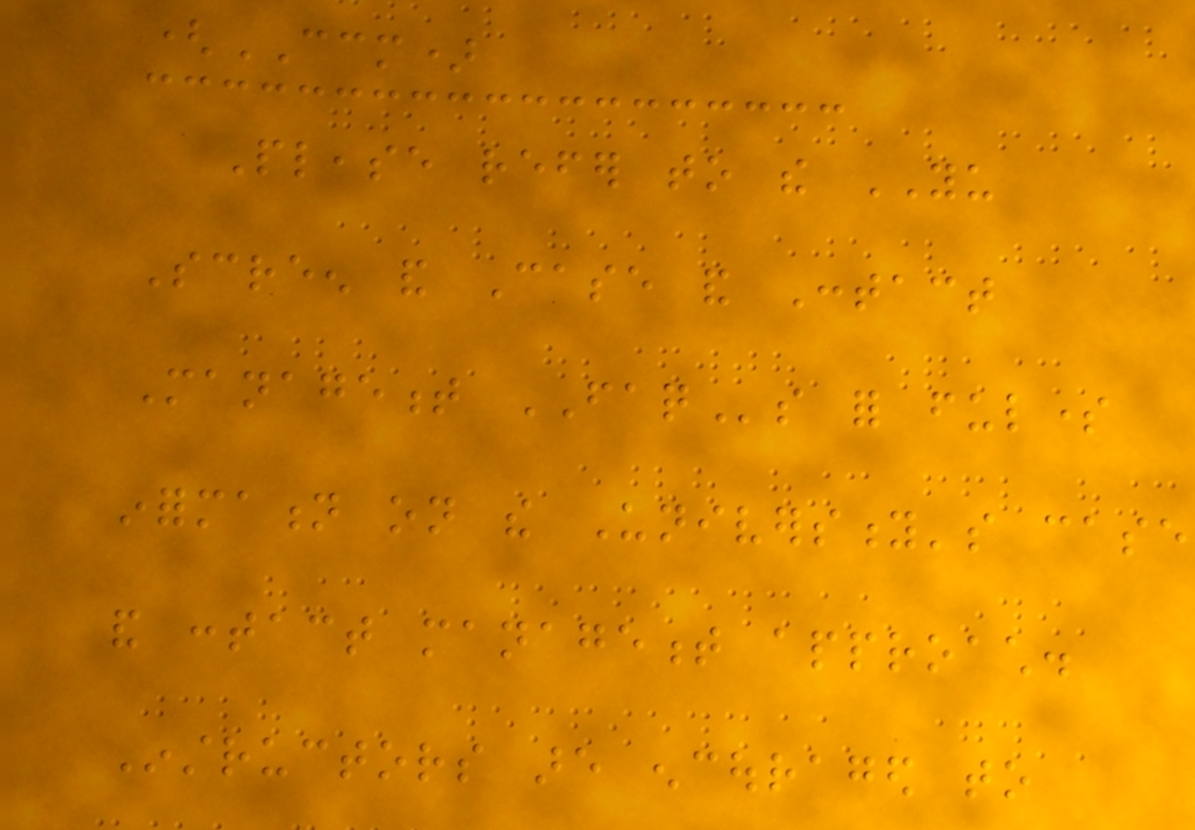(CCM)
Please refer to the YU
Screen and Case and Contact
Management FAQs for fulsome
information on the University's case
and contact management approach.
Instructors are encouraged to
